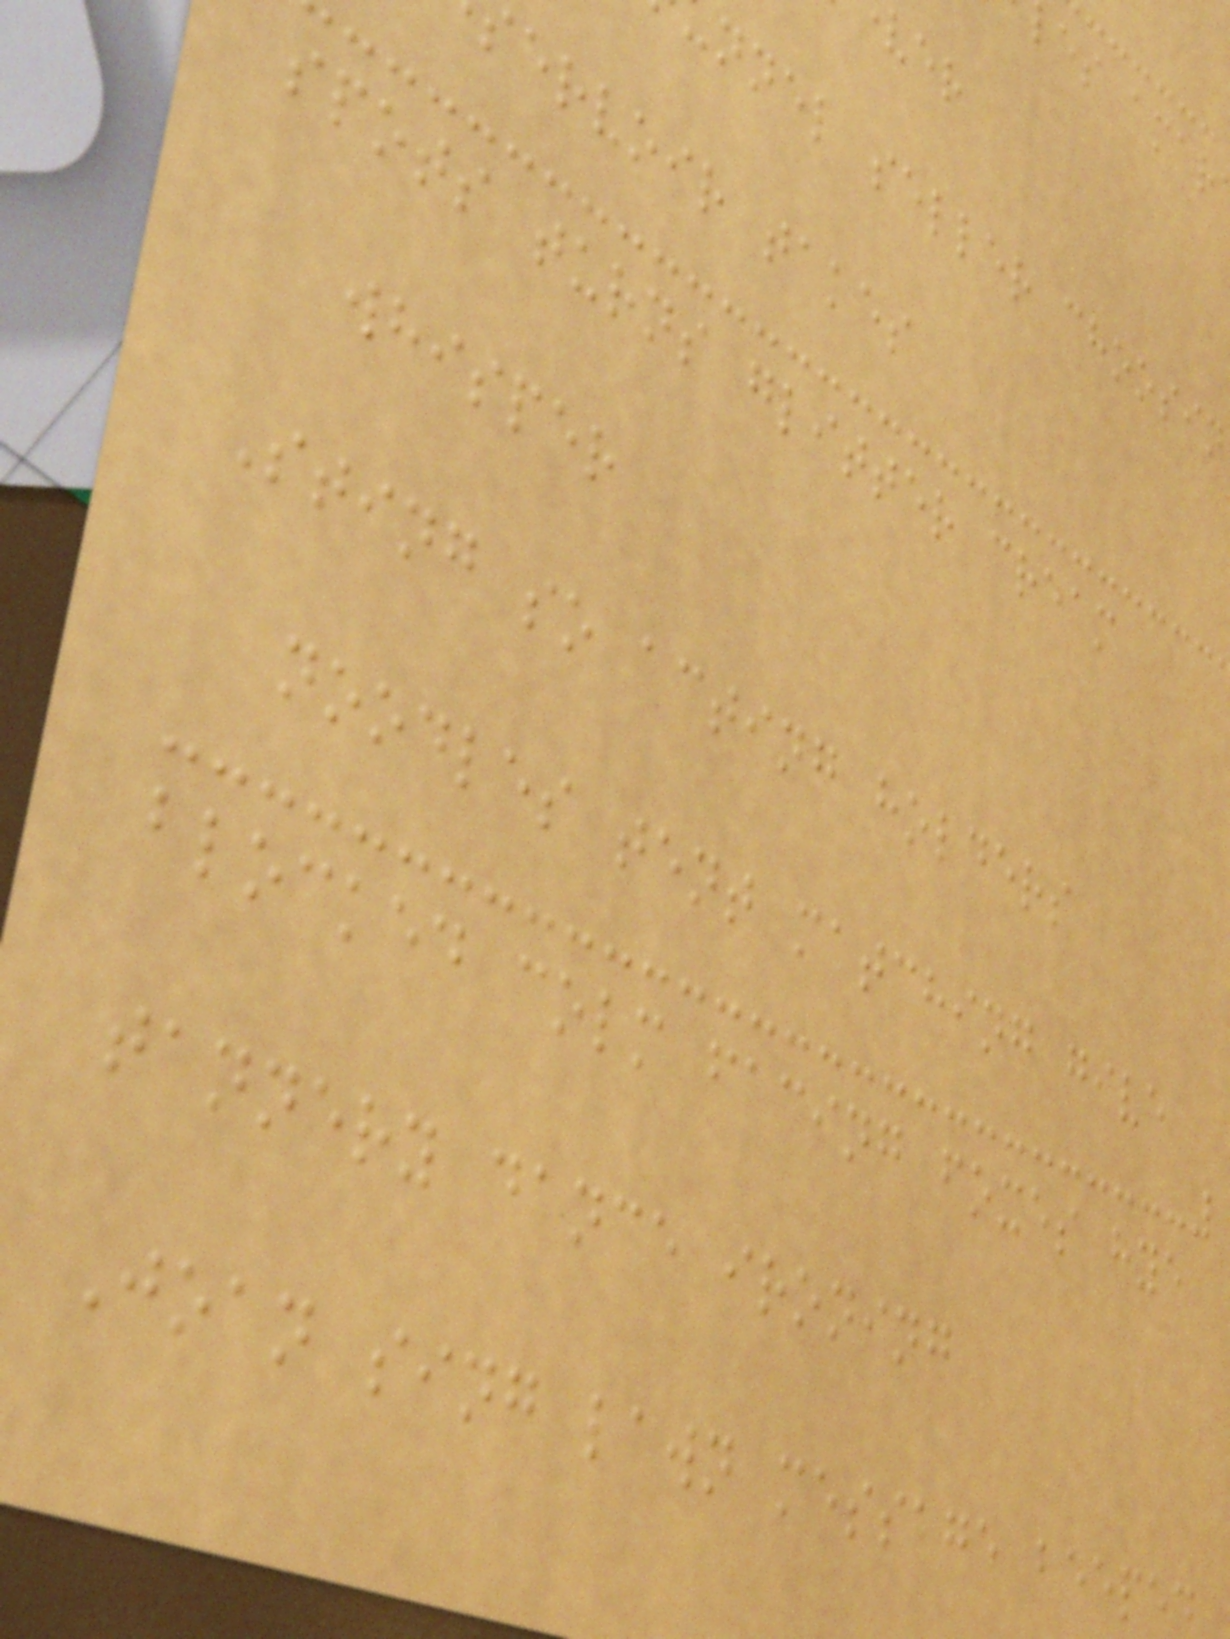nnel seller choosin
ervoir takes
spots turns glitter cream
whisper
Sting so acting holders
noodles tent matching give
blocked colm facing foxes hye
tannery dance ironing
Joan sing lawn message beeped
